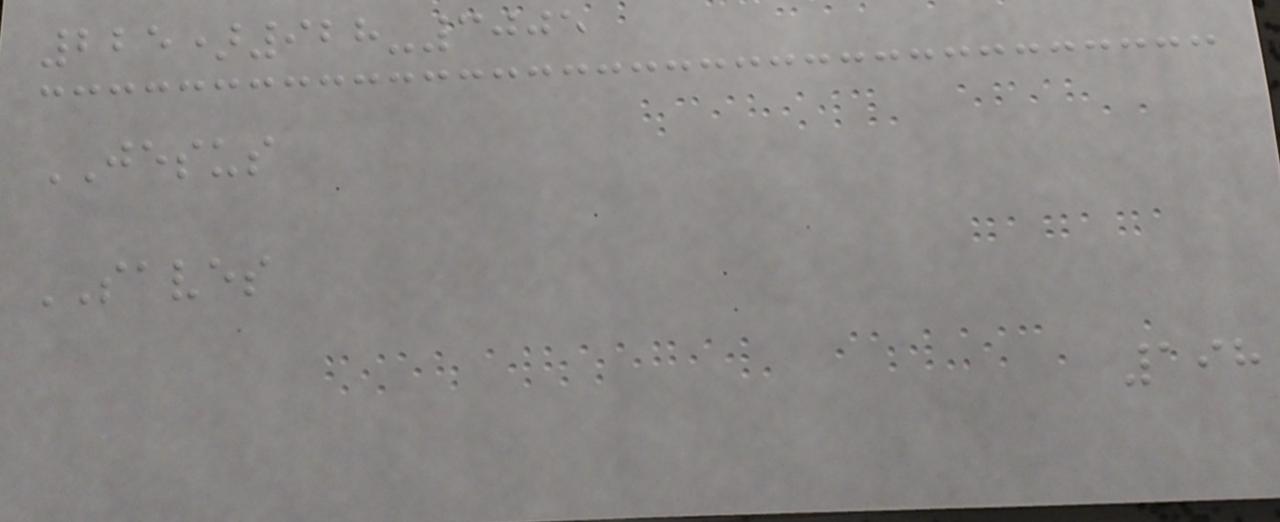225)928-3005
JESUS
SAVES
198
